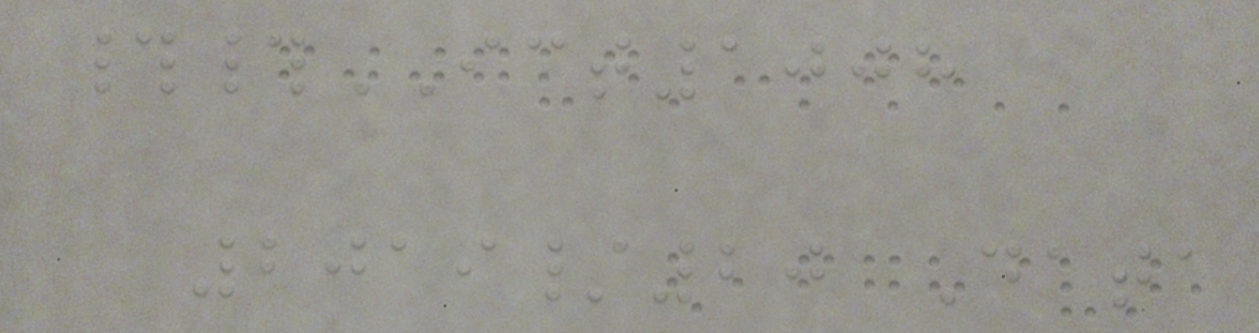##ICT1008
2019/20 Data
